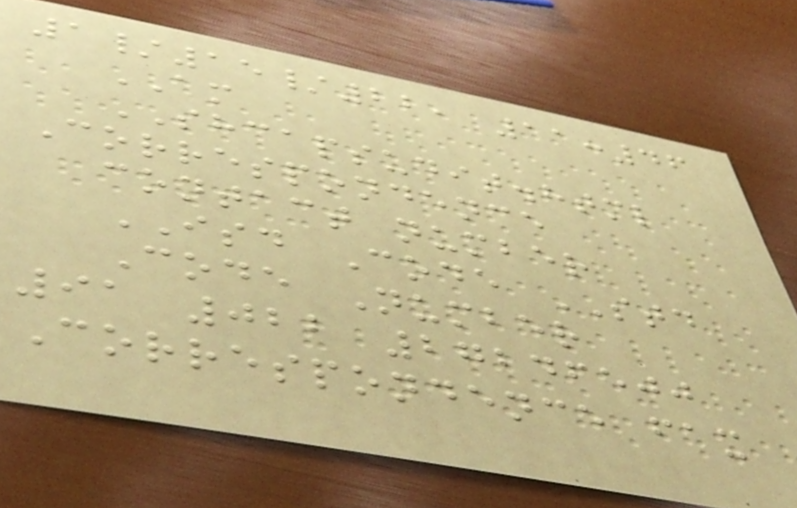1/15/22, 11:46
AM
SHCAPSUDIT.html
Correspondence
contact number
ISD Code STD
Code Number
91 022 27246500
Correspondence fax
